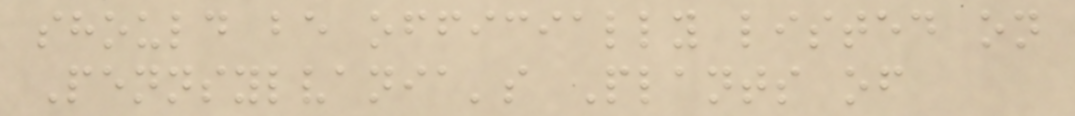should be officially listed on
Pennsylvania's Plants of
